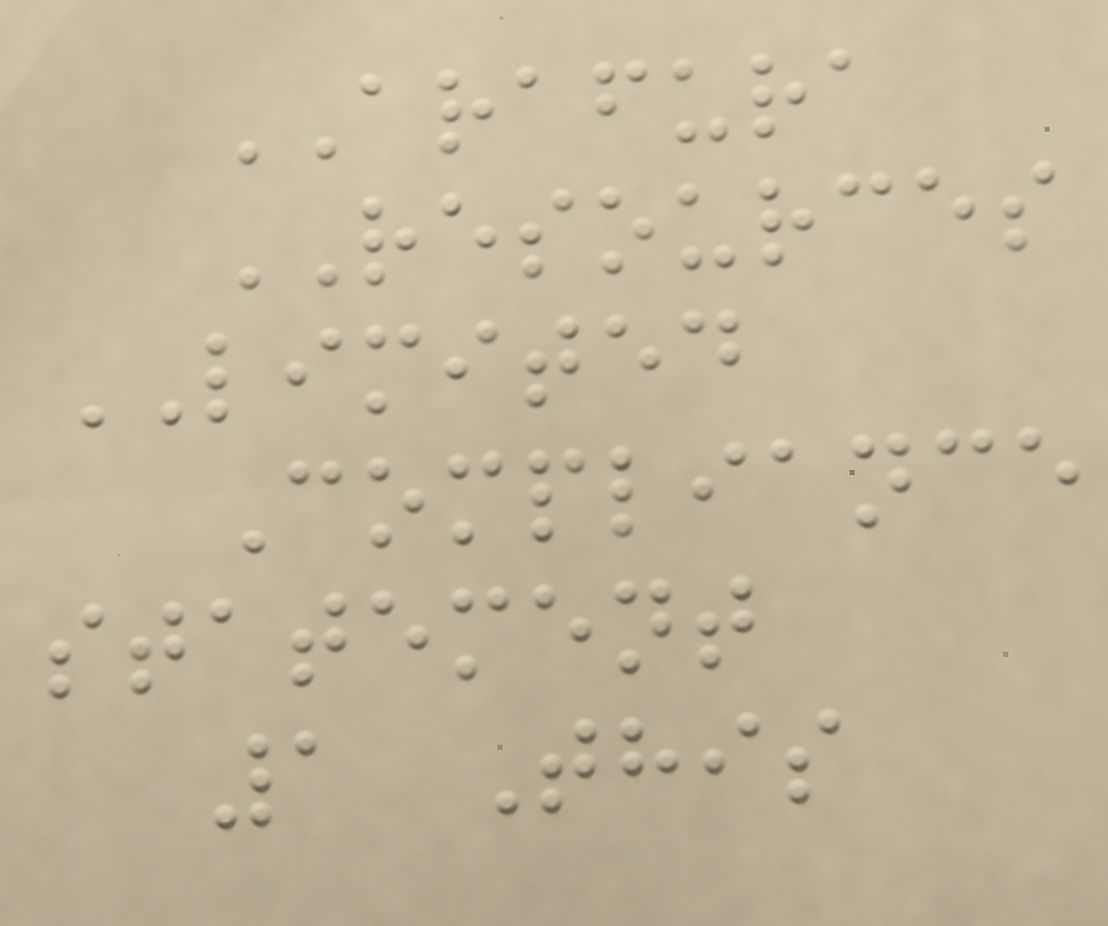ARAFURA
RESOURCES
LIMITED
Compliance
statement
1 This
